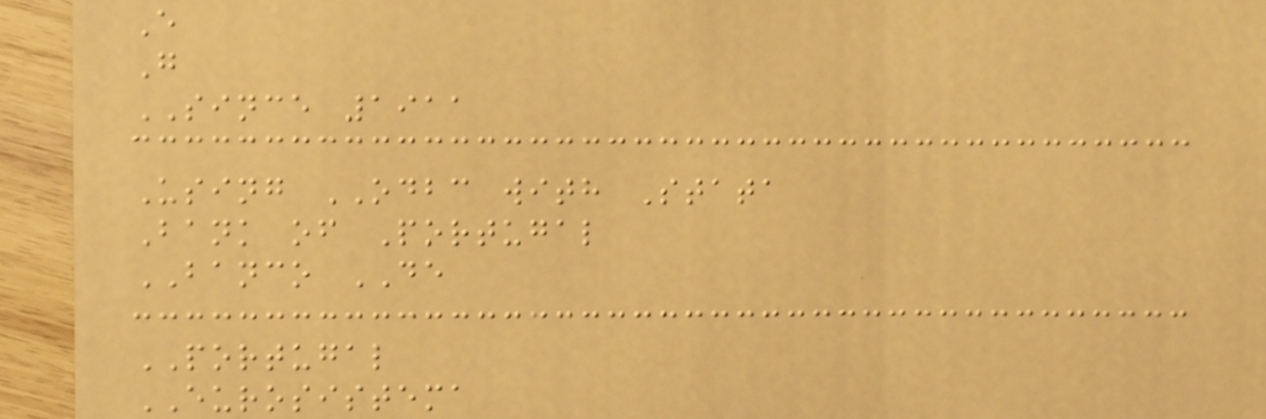E
G
SINCE 1911
Using ODBC with Stata
Bank of Portugal
BANCO DE
PORTUGAL
EUROSISTEMA
